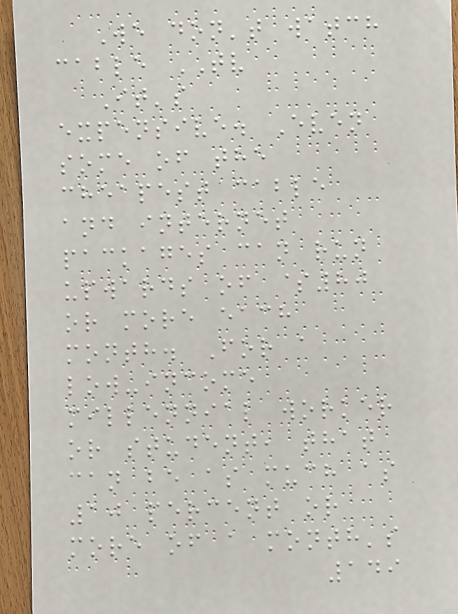We don't watch
cable TV
It's
expensive. Even
some of the
cheapest cable
and internet
packages can run
upwards of $80
or more each
month. For a
low-income
millennial worker
or student, that
can be as much as
10 percent or
more of a month's
149
